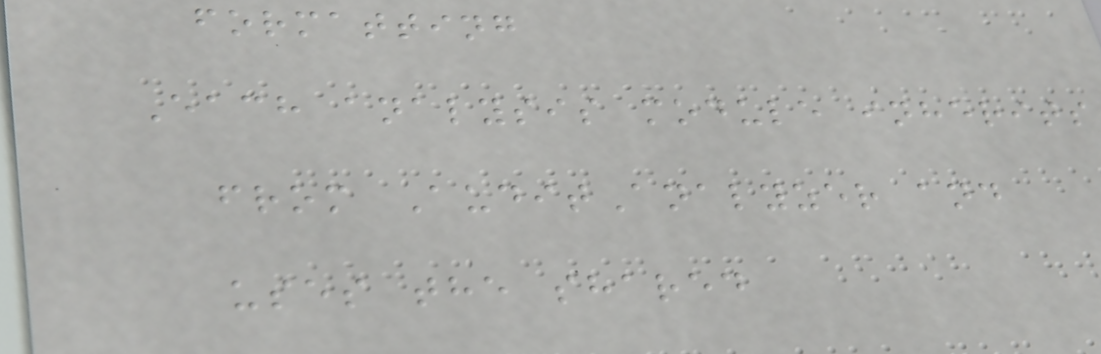formatting
Each analysis module inherits
from AuditAnalyzer and
uses the shared
